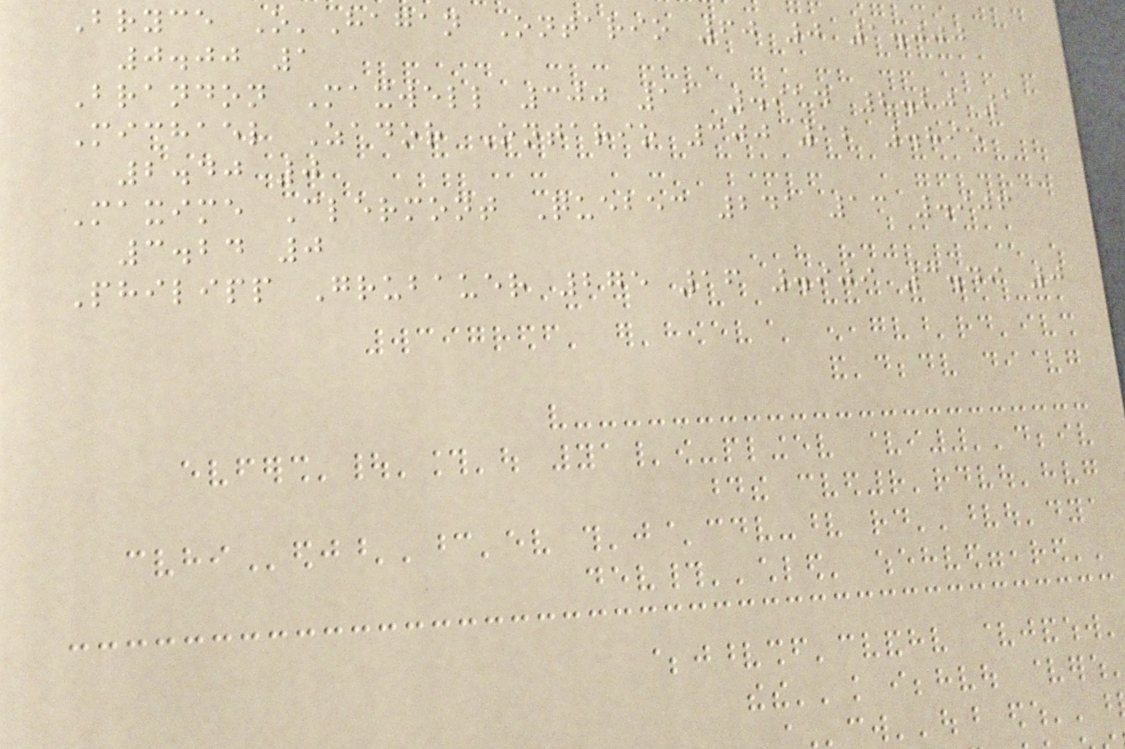Bryce O'Hagan Ontario 60 0 1.000
0.00 1
Brandon Maxwell 300 11 .914 2.20 1
Michael Zador Ontario 300 12 .895
2.40 0
Maxime Clermont Quebec 241 13 .906
3.24 0
Philipp Grubauer 275 16 .909 3.49 0
